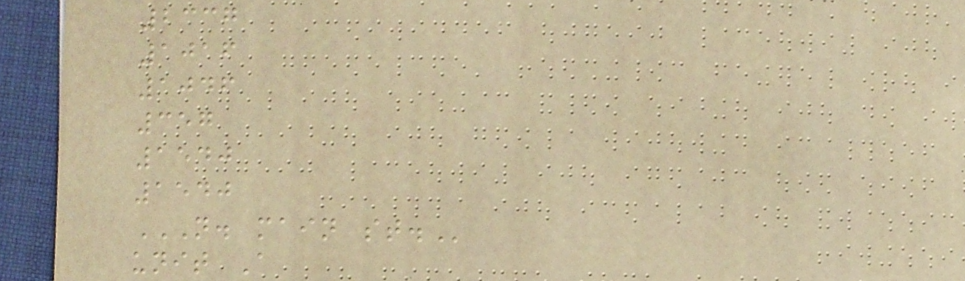2337
1016
1046
357
1540
1540
N. MAIN ST.
unit A
